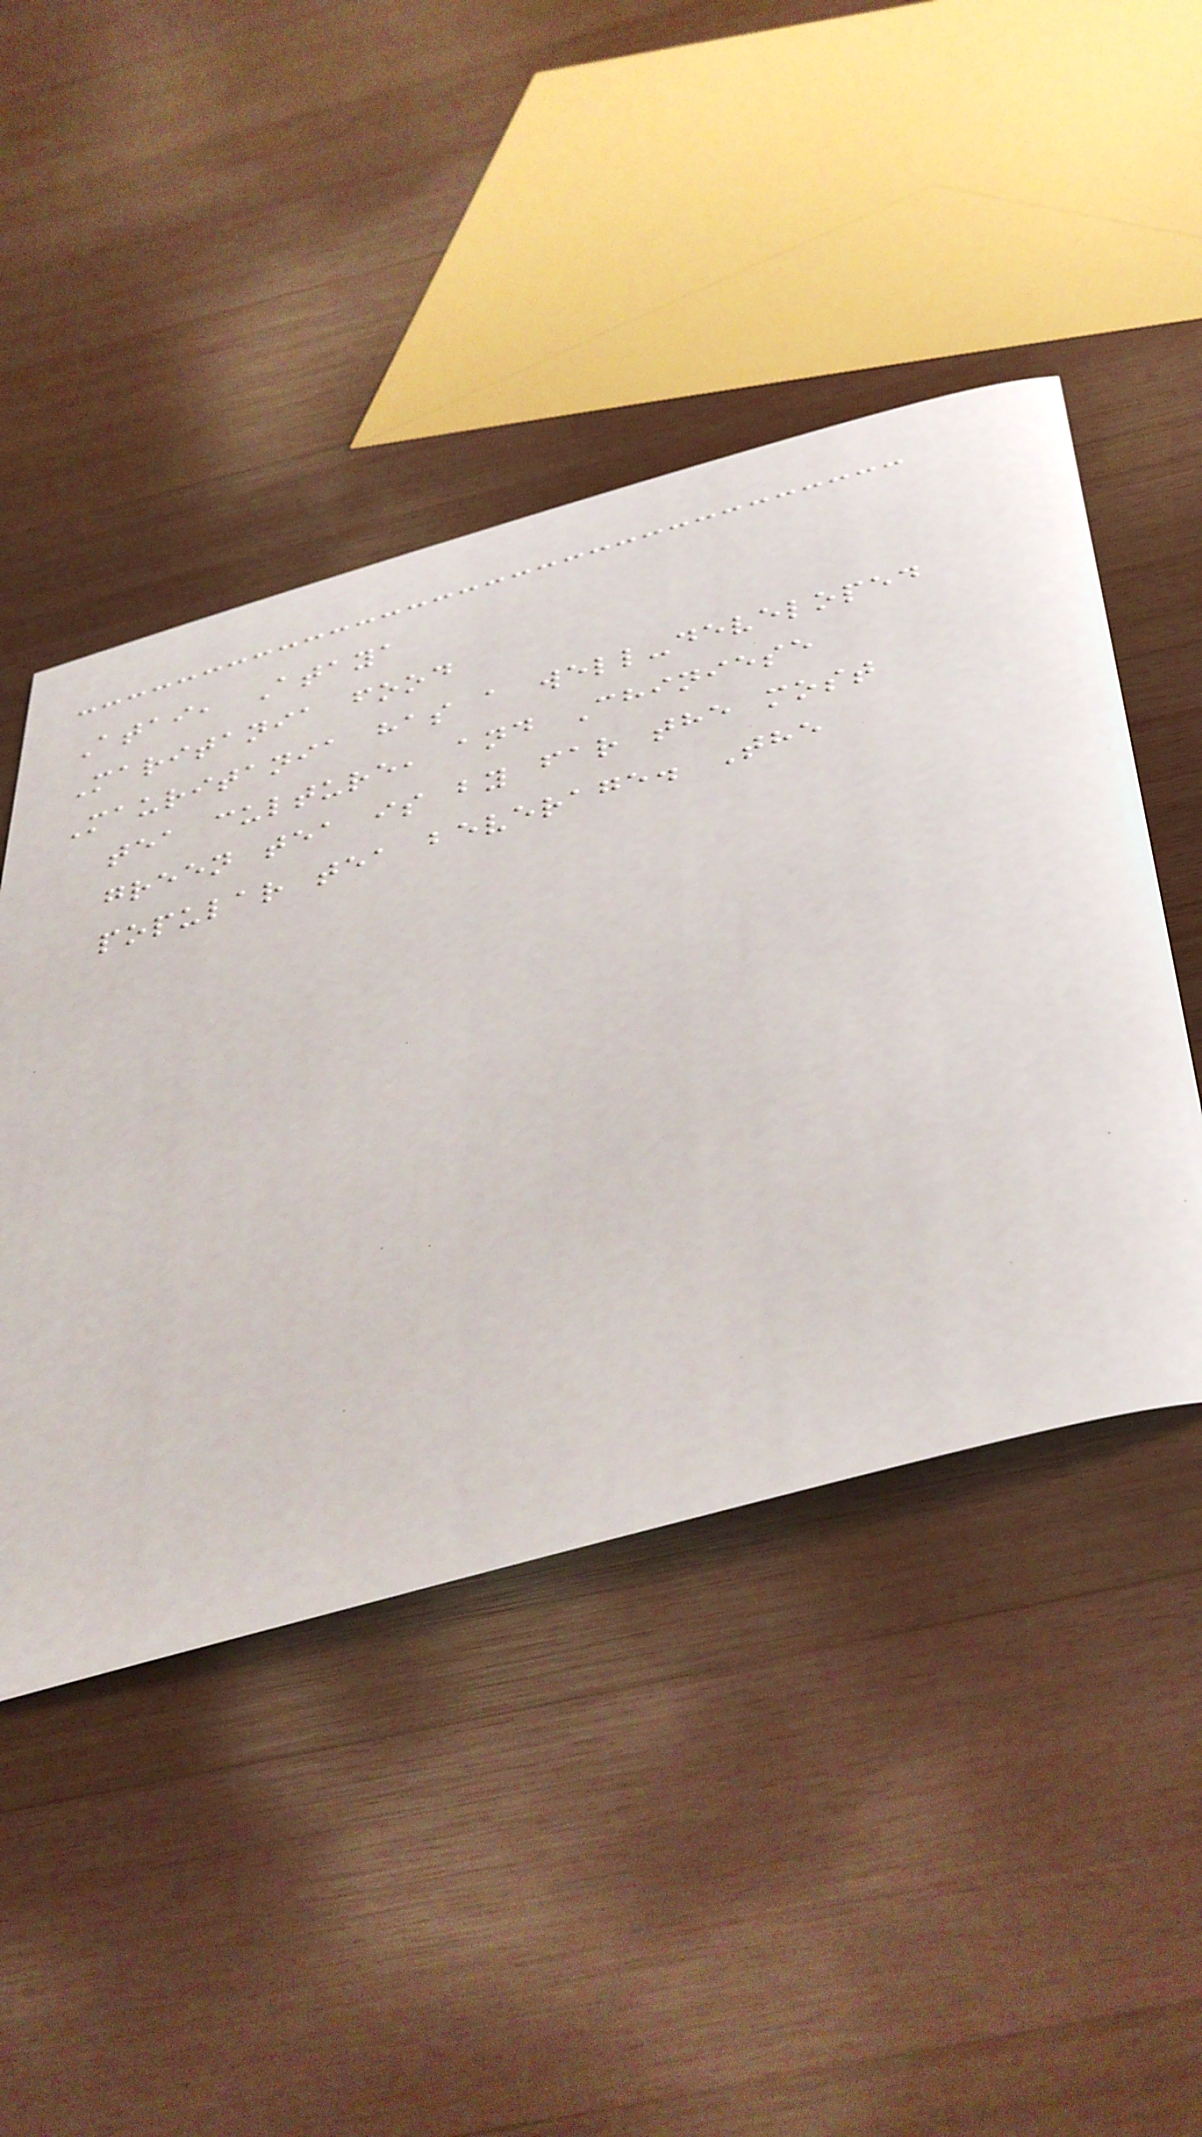Atai, Ataya
Maritania food
Mauritania has a well-developed
tea culture, and Chiniese
green tea is by far the most
popular tea beverage. The
